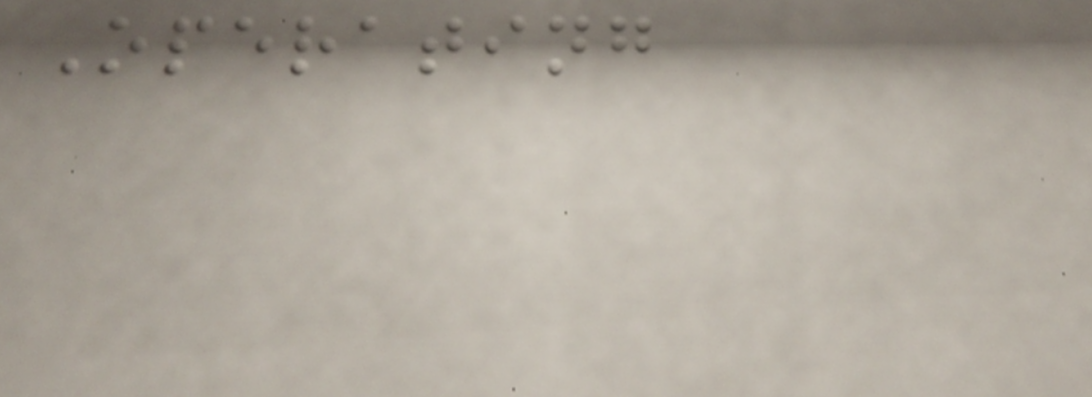Operating
